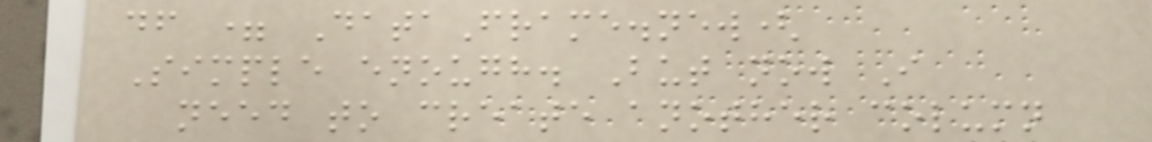df = DataFrame.new(
Simple enough. But now I
need to create another column
